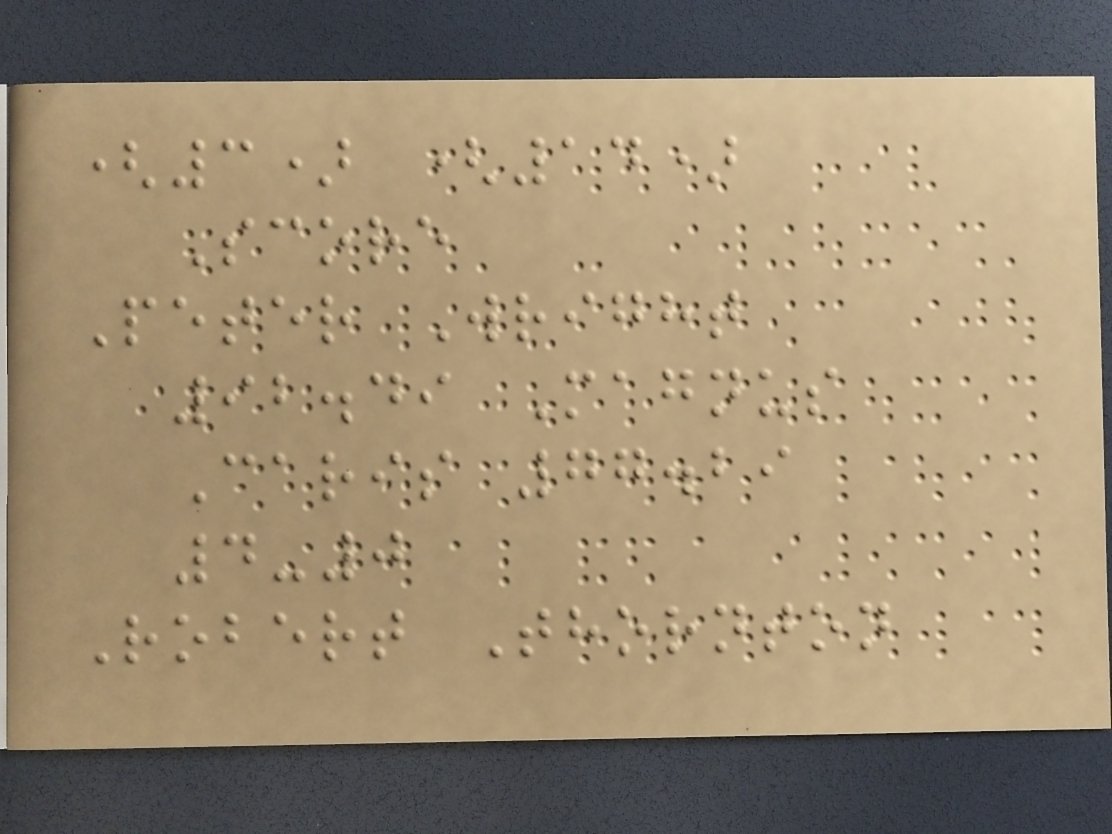(3) (14)
Score
Peter Wright
92.49 Magnus
Caris 77.29
4-0
Robert Thornton
